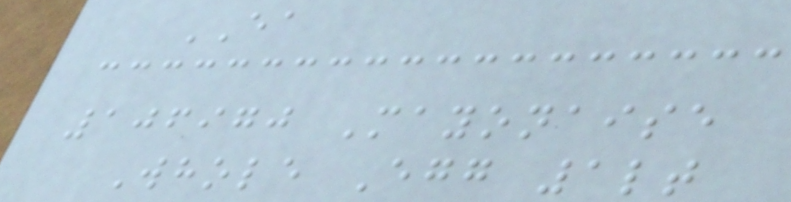EA
106970 Mayonaise
Whole Egg 1lt
